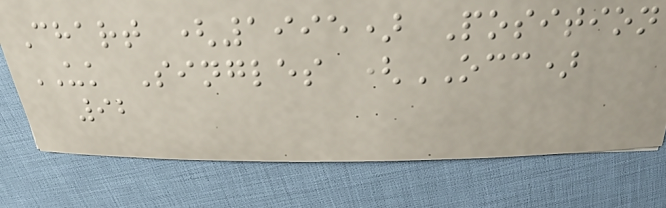Chart (1995) Position
UK Singles (OCC)
92
